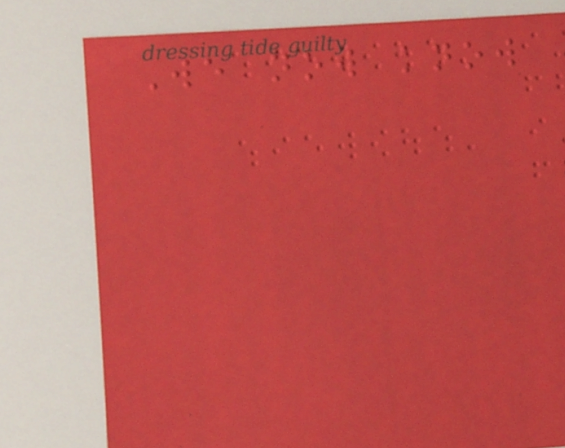We now know
